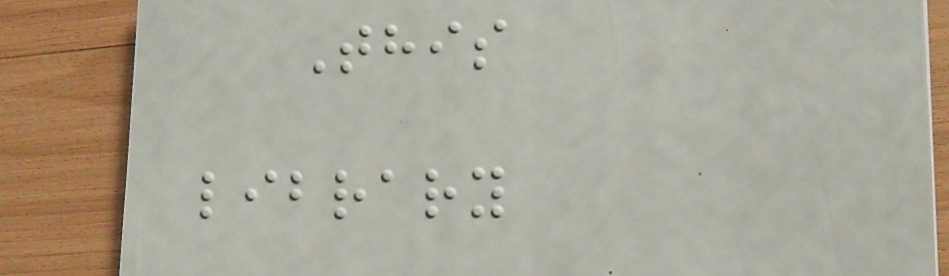This
library
